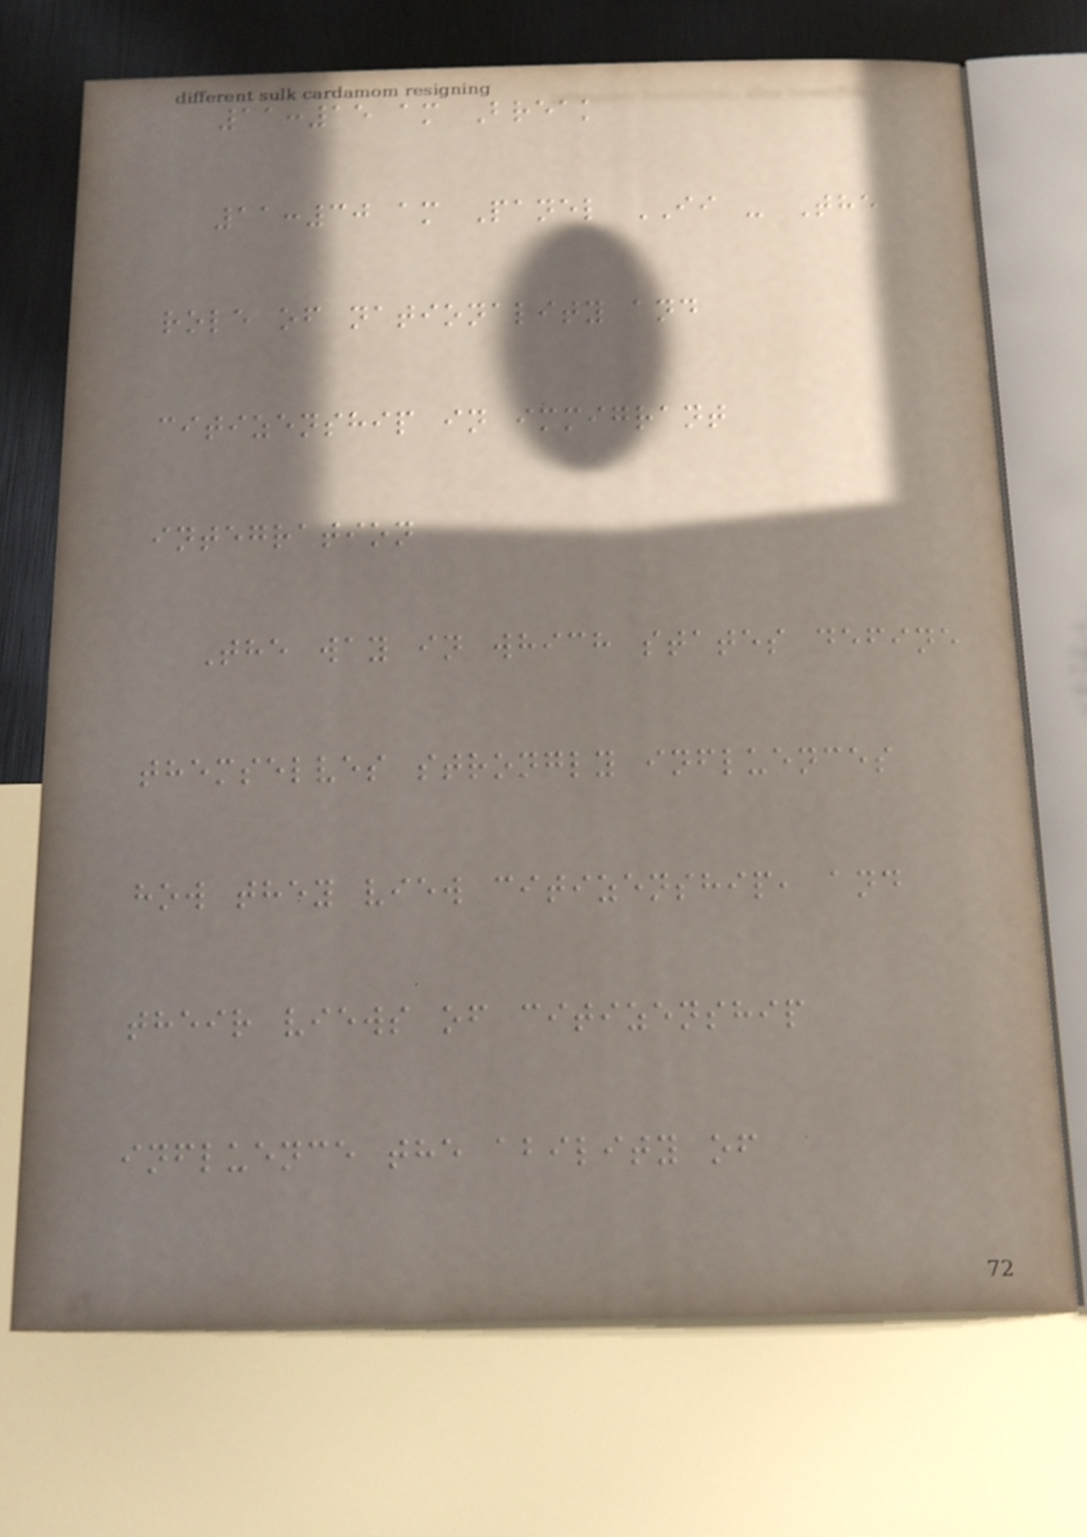11:15 am Break
11:30 am Panel II - The
role of nationality and
citizenship in immigrant
integration
The way in which states define
themselves strongly influences
how they view citizenship, and
their views of citizenship
influence the ability of
